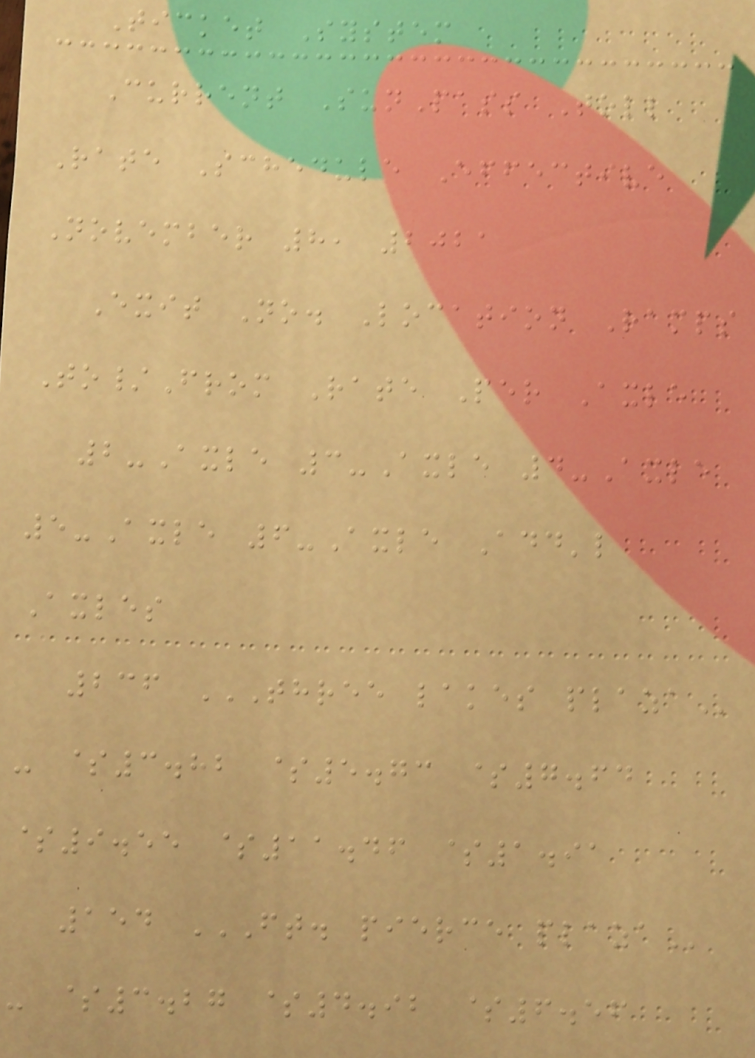Ticket System
Current SunPass Toll
Rate Schedule Effective
November 8, 2021
Exit No. Location Ramps
To/From Rate Per Axle
2-Axle 3-Axle 4-Axle
5-Axle 6-Axle Add'l
Axles
236 THREE LAKES PLAZA
- $3.82 $5.73 $7.64
$9.55 $11.46 $1.91
154 FT. PIERCE PLAZA
- $3.27 $4.92 $6.56
